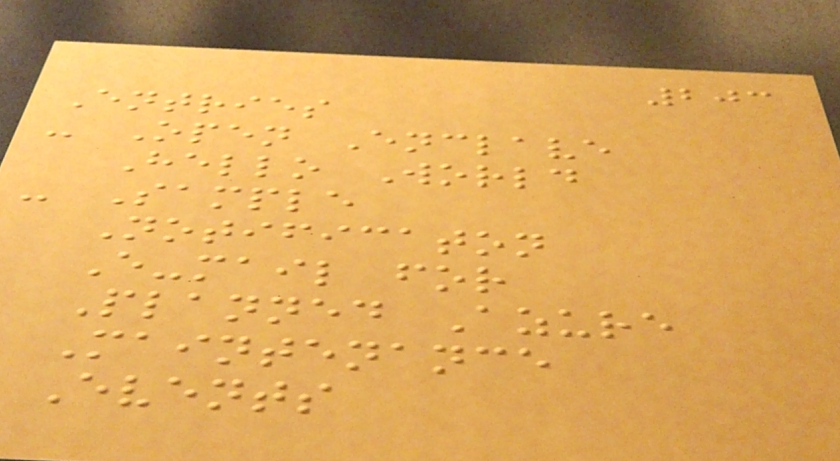203
Entries
- Open Enclave
Hello World
- Sample
Notificaton
E-mail for
Planned Azure
Maintenance
Events
